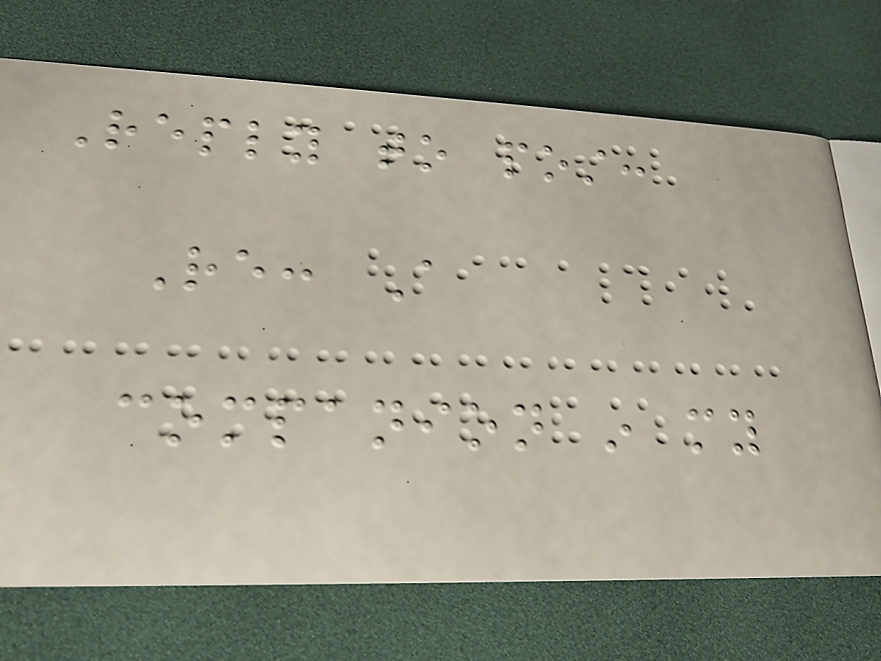Reply to post:
Re: A
companion in my
